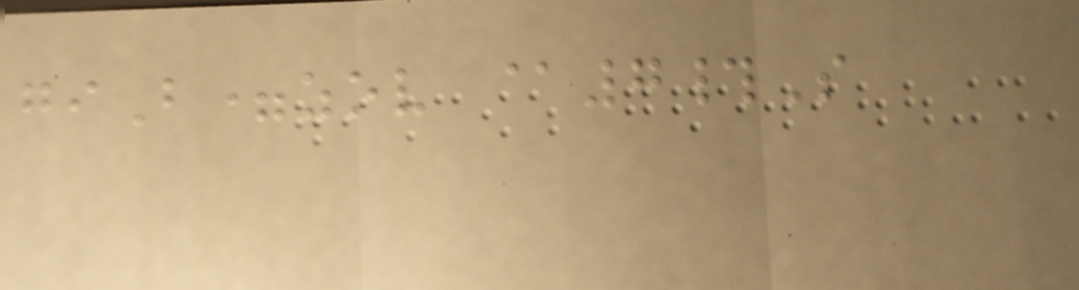giB=zov @7#S
